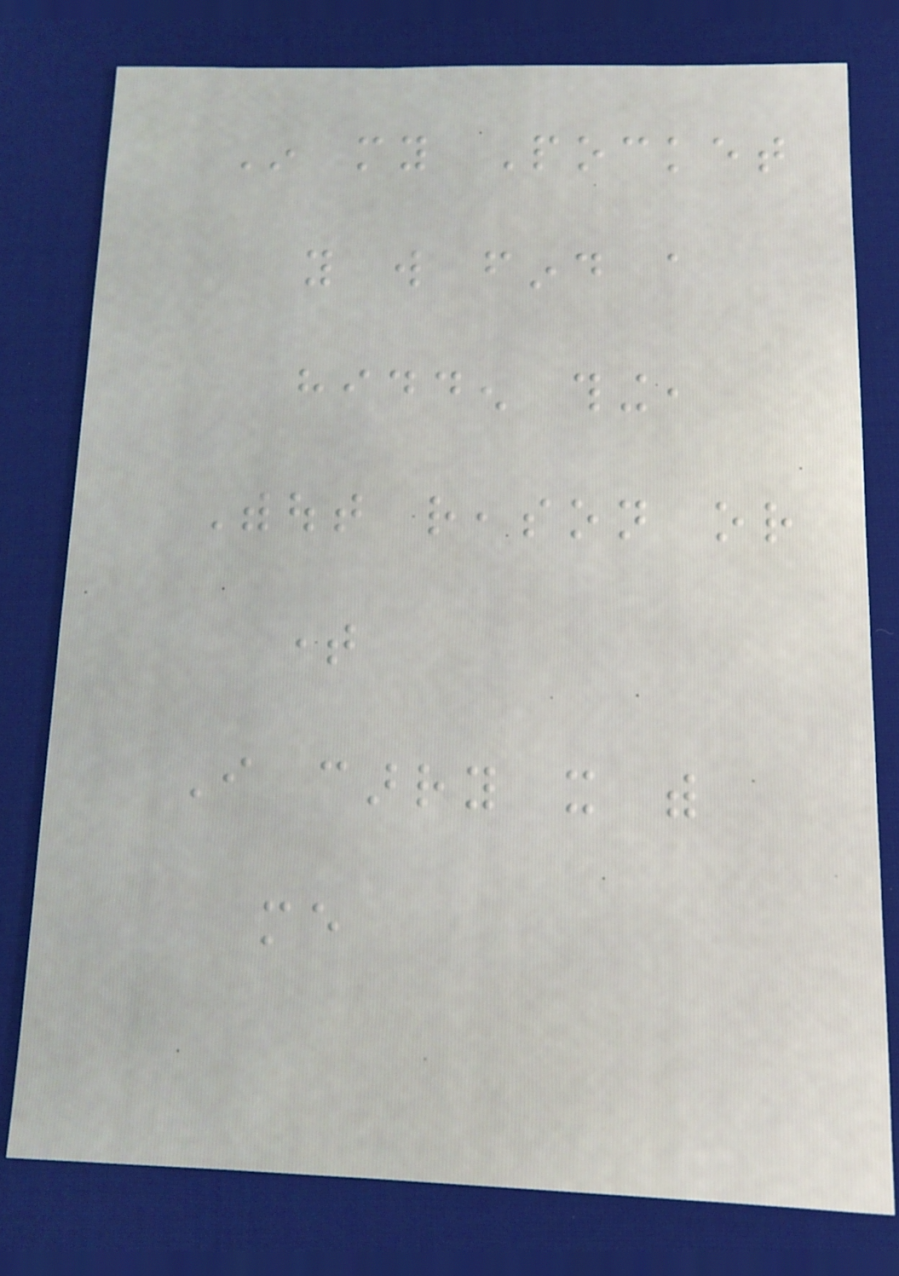In my Pocket
you will find a
hidden thing,
Without reason or
time
I carry it with
me
